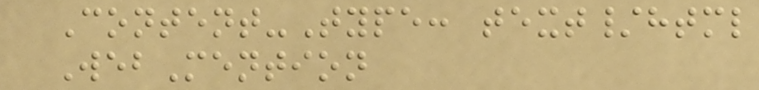Content-Type: text/html
WebMention
